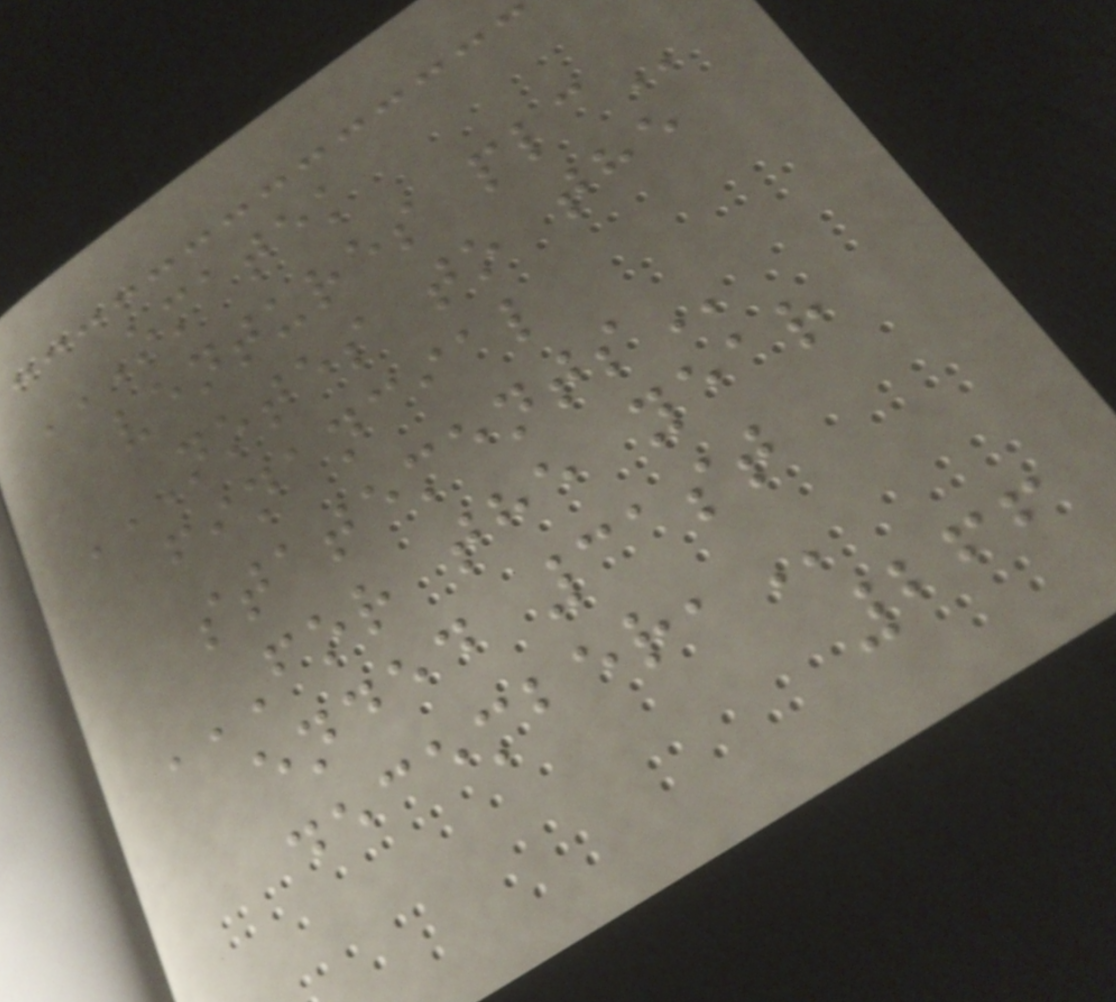OMATEK
VENTURES PLC
NOTES TO THE
FINANCIAL
STATEMENTS
FOR THE YEAR
ENDED 31ST
DECEMBER,
266
